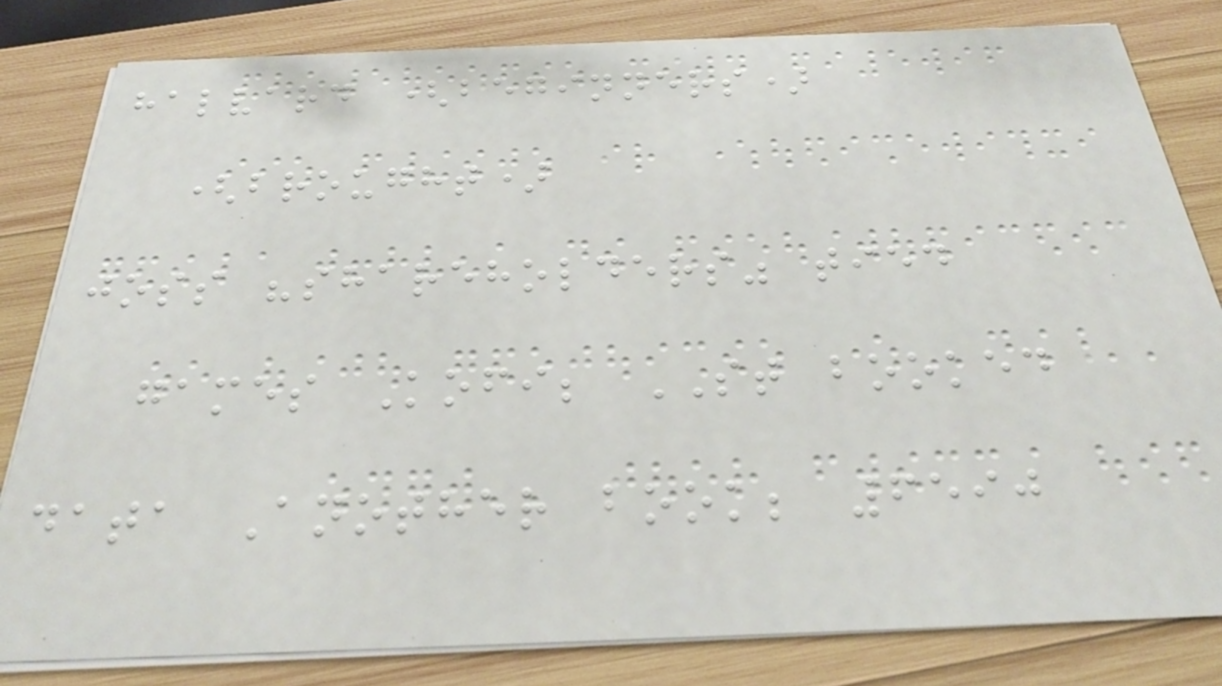halvard (beginners)
(brought)
joss "shareholders" tied
games Kofi; ST booked
data Another book; 6590
